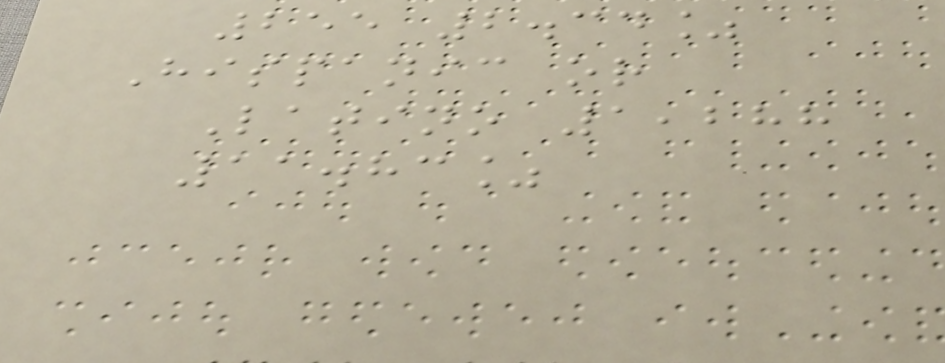255 2.34%
Hispanic or
Latino 1,288
11.83%
